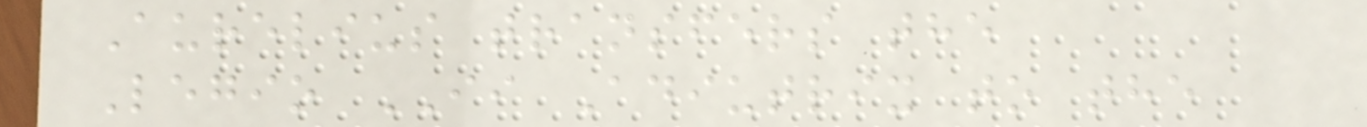Aurelius transfers the
Legio II Adiutrix to the
